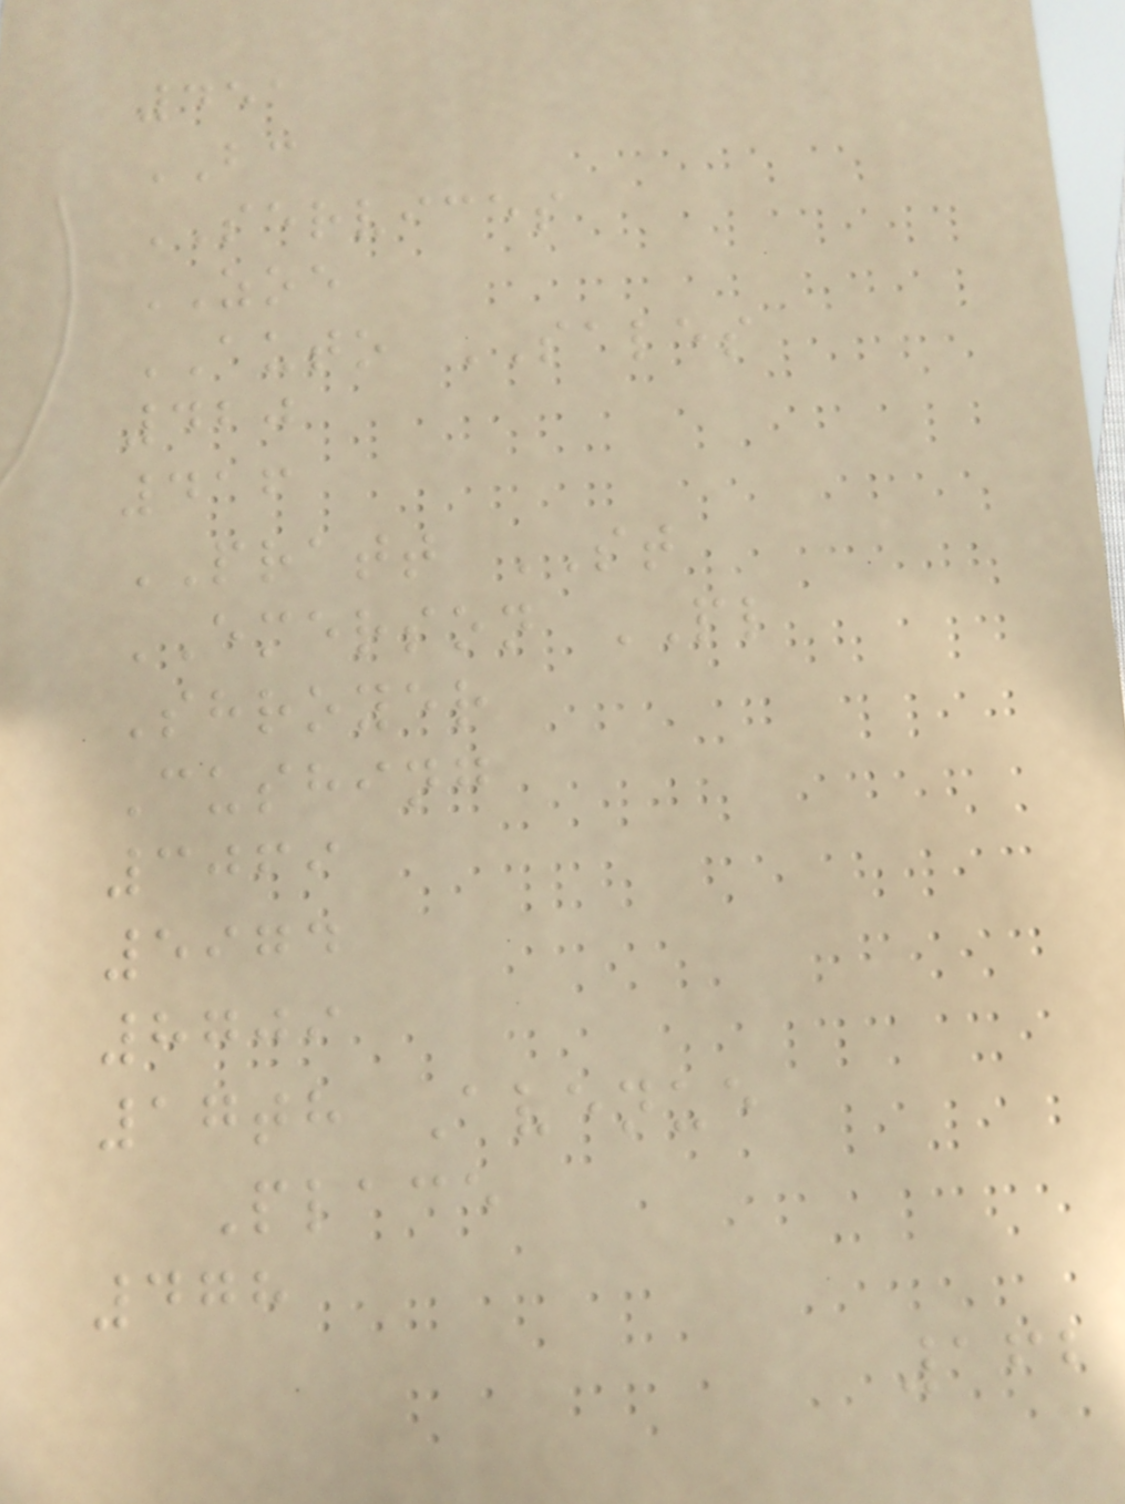451
BC
SERVICES
ZOE
AUTO SALES
420
416
PRATT ST
EMERSON PL
Shroyer
Cushing
3069
5974
8709
17th Avenue
Place
478
162
